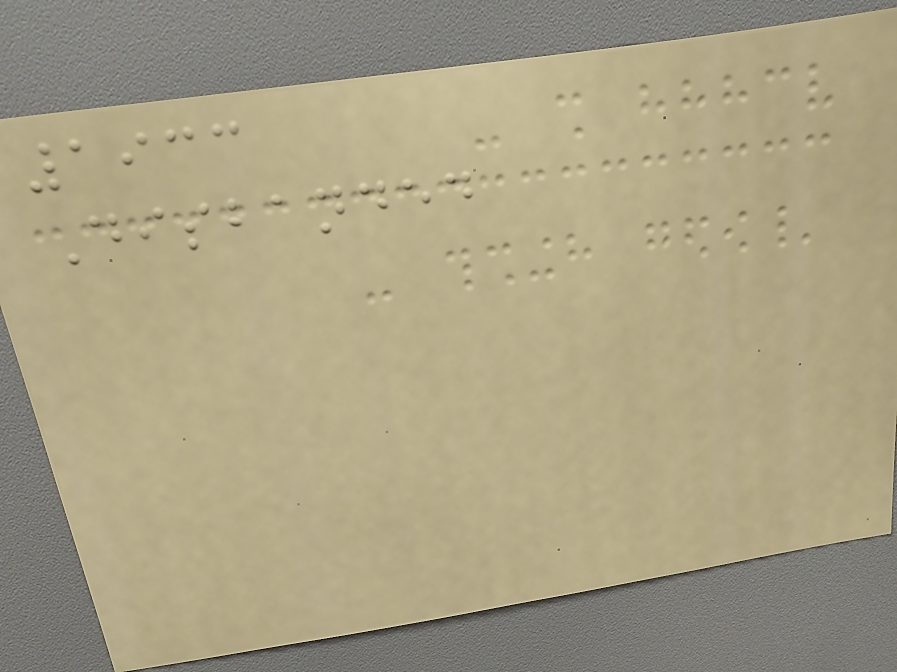1933
Disbanded
